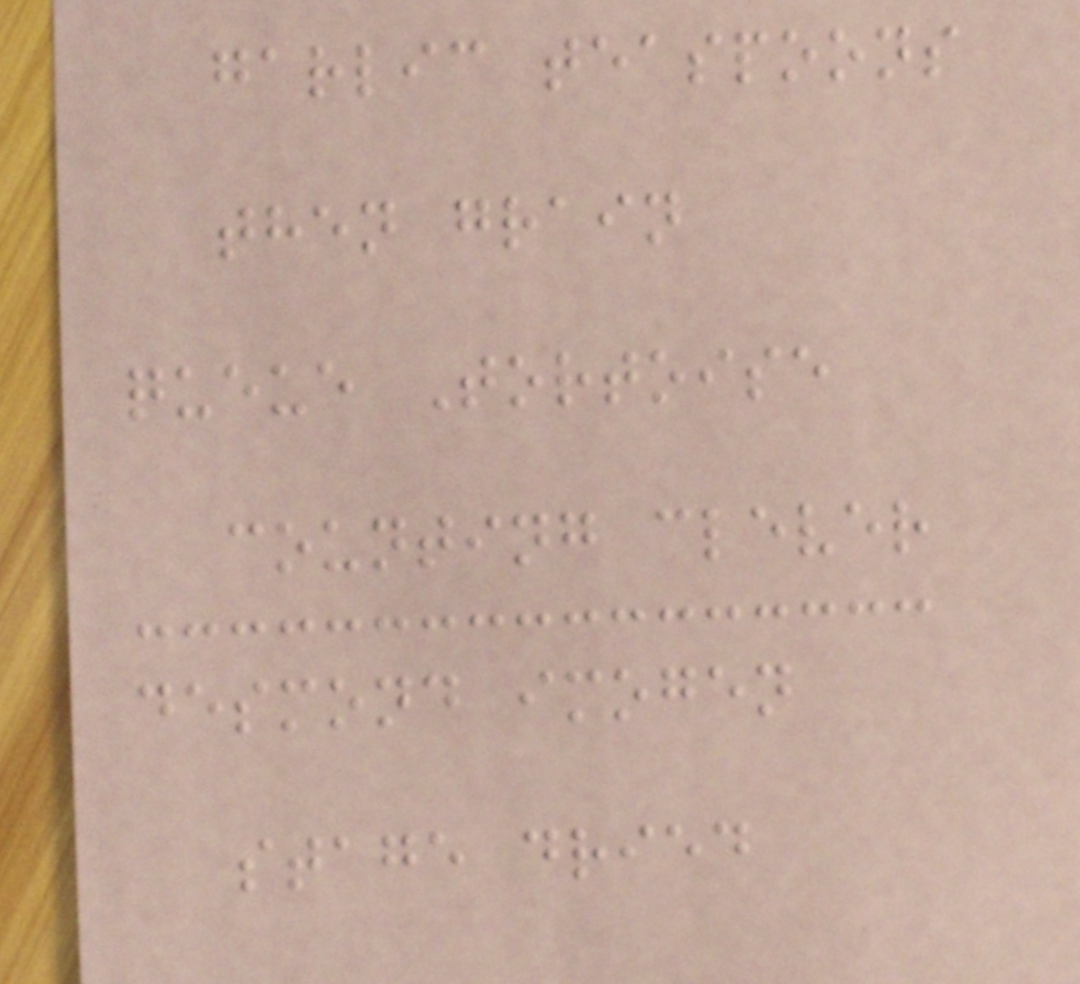garlic teaspoons
then grain
queue Tortoise
counting clever
desmond imogen
stage dried
